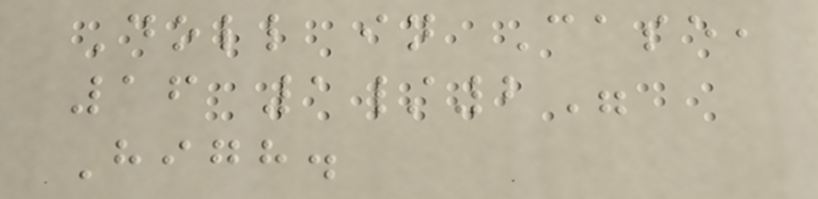Doll in Case,
16 1/2"
High.
